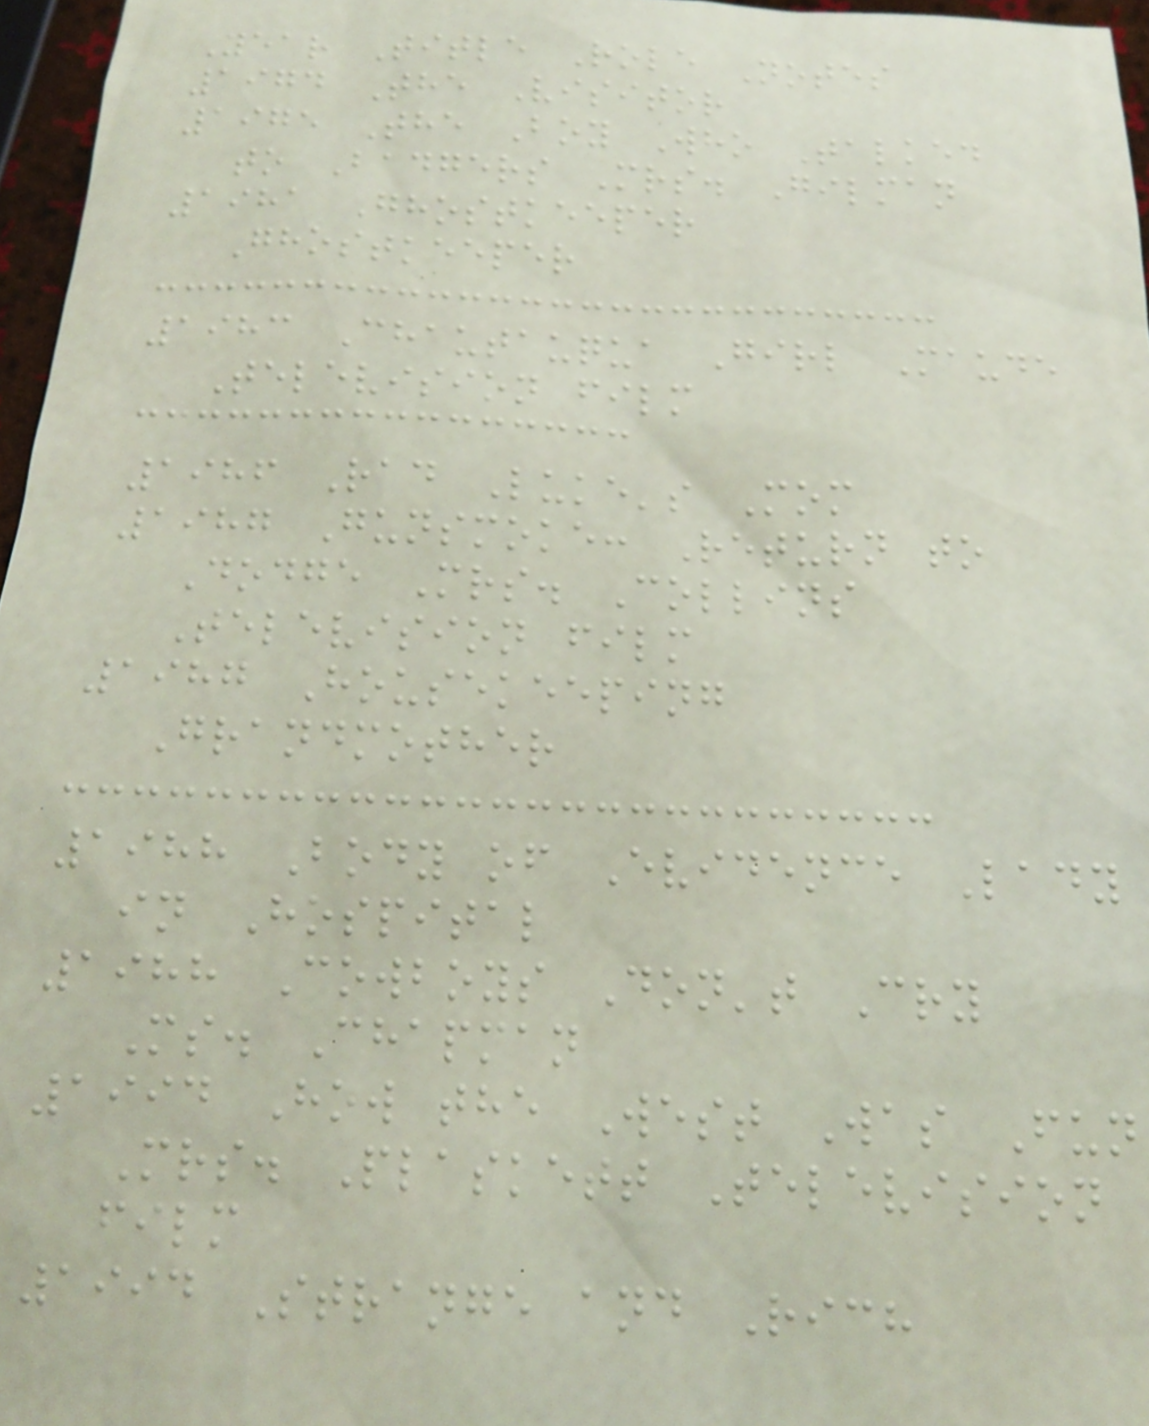Year Title Role Notes
1974 The Visitor
1975 The Boy Who Talked
to Badgers Mrs. Gilman
1981 Ghostkeeper
Ghostkeeper
1983 Chautauqua Girl Maude
Television film
1986 Rad Luke's Mom
1987 Gunsmoke: Return to
Dodge Mrs. Collins
Television film
1987 Housekeeping
Grandmother
1988 Body of Evidence Lady
in Hospital
1988 Cowboys Don't Cry
Ms. Chapman
1994 How the West Was Fun
Mrs. Plaskett Television
film
1994 Strange and Rich
